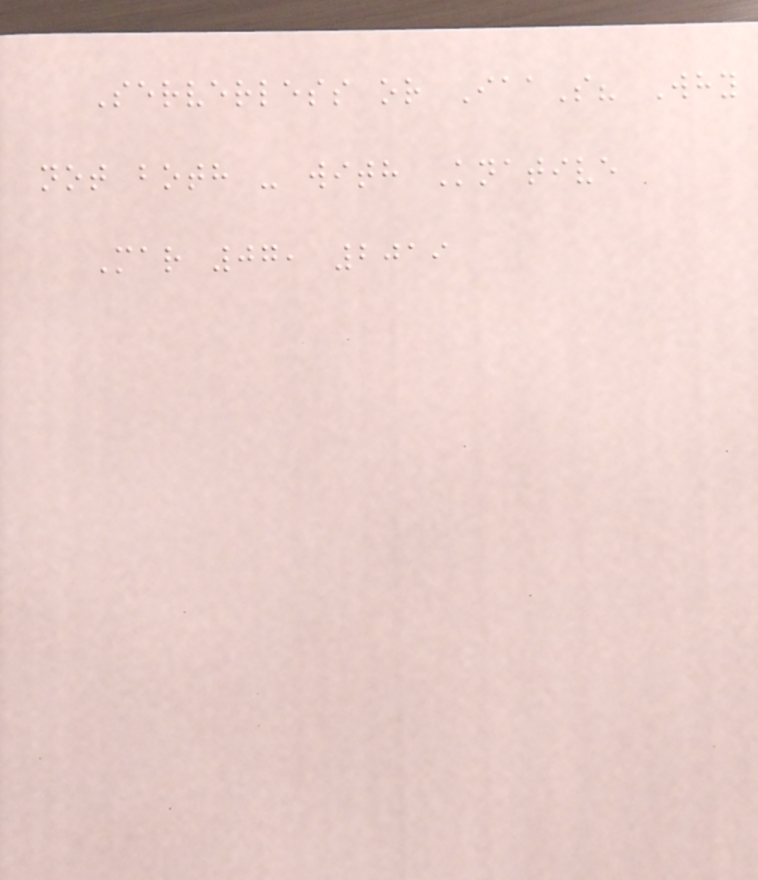Serverless or IaaS? Why
not both - with Knative
Mar 07, 2019
